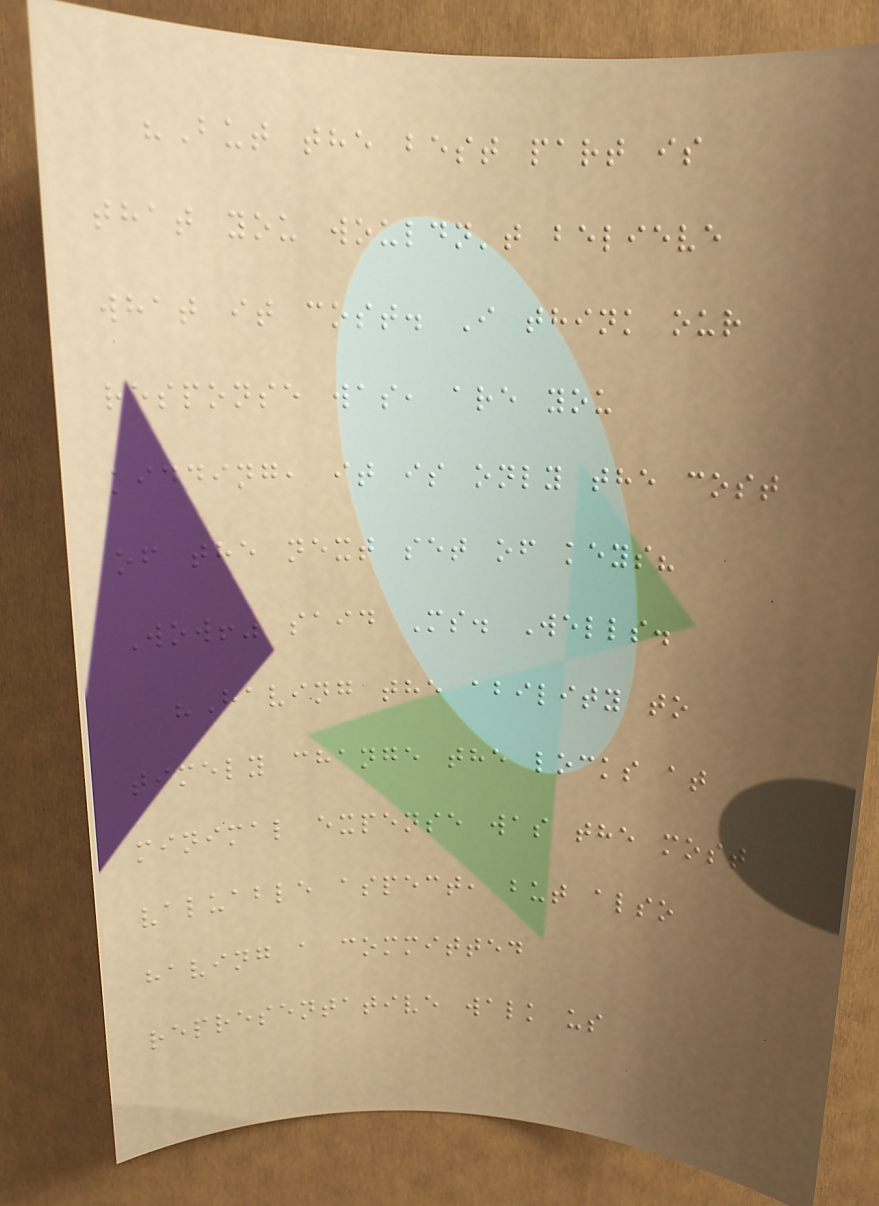"But the best part is
that you wouldn't believe
what it cost. I think our
response was, are you
kidding, it is only the cost
of the next set of keys?
Wow!" said Ms. Wells.
"Having the ability to
timely change the locks at
minimal expense was the most
valuable aspect, but also
having a committed
representative walk us
